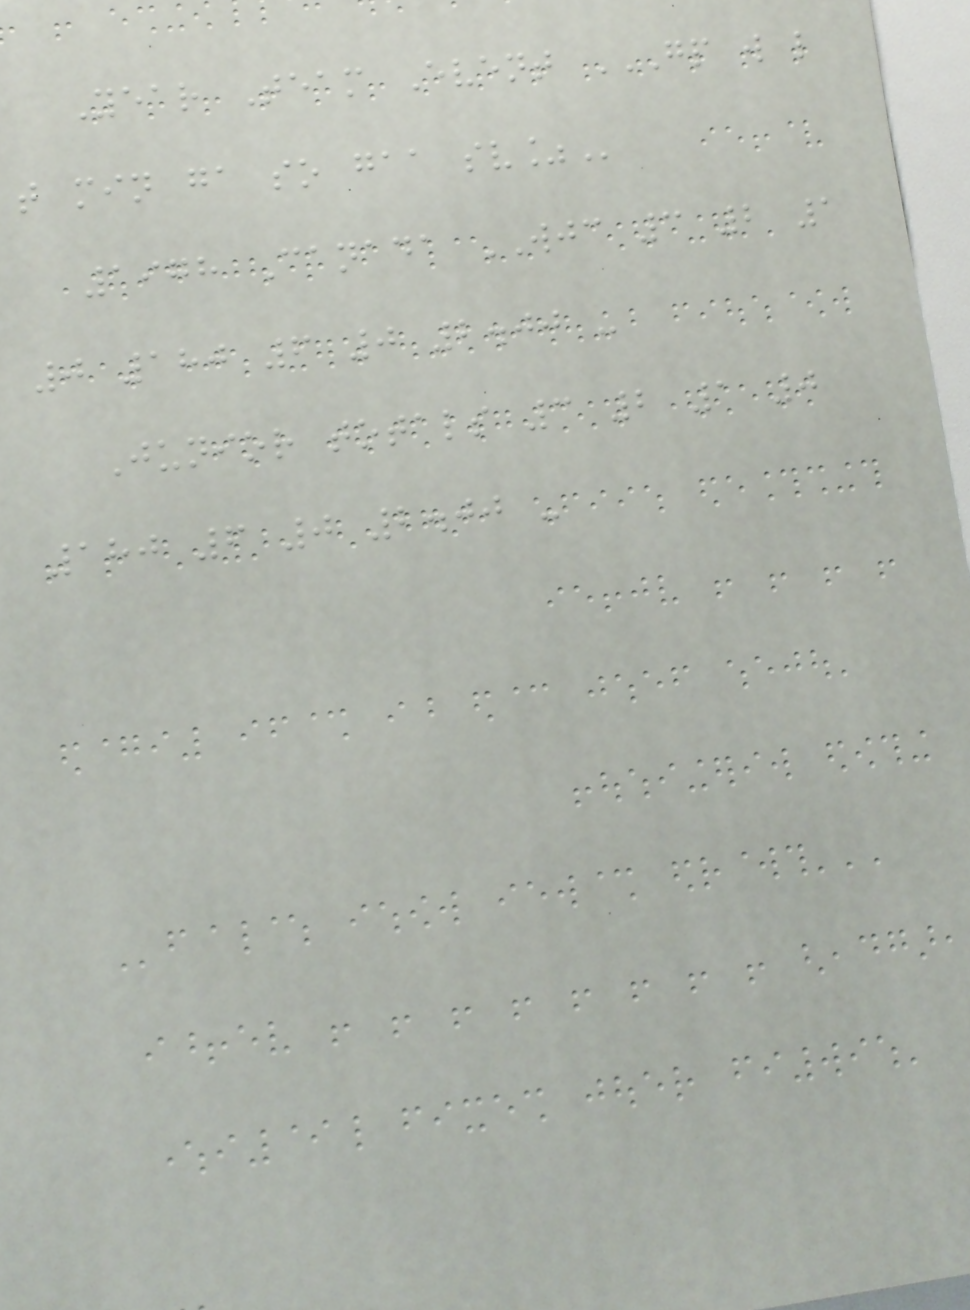Year Team Event GP W L
T MIN GA SO GAA SV%
1978 Canada WJC 3 2 1
0 180 6 0 2.00 -
Junior totals 3 2 1 0
180 6 0 2.00 -
